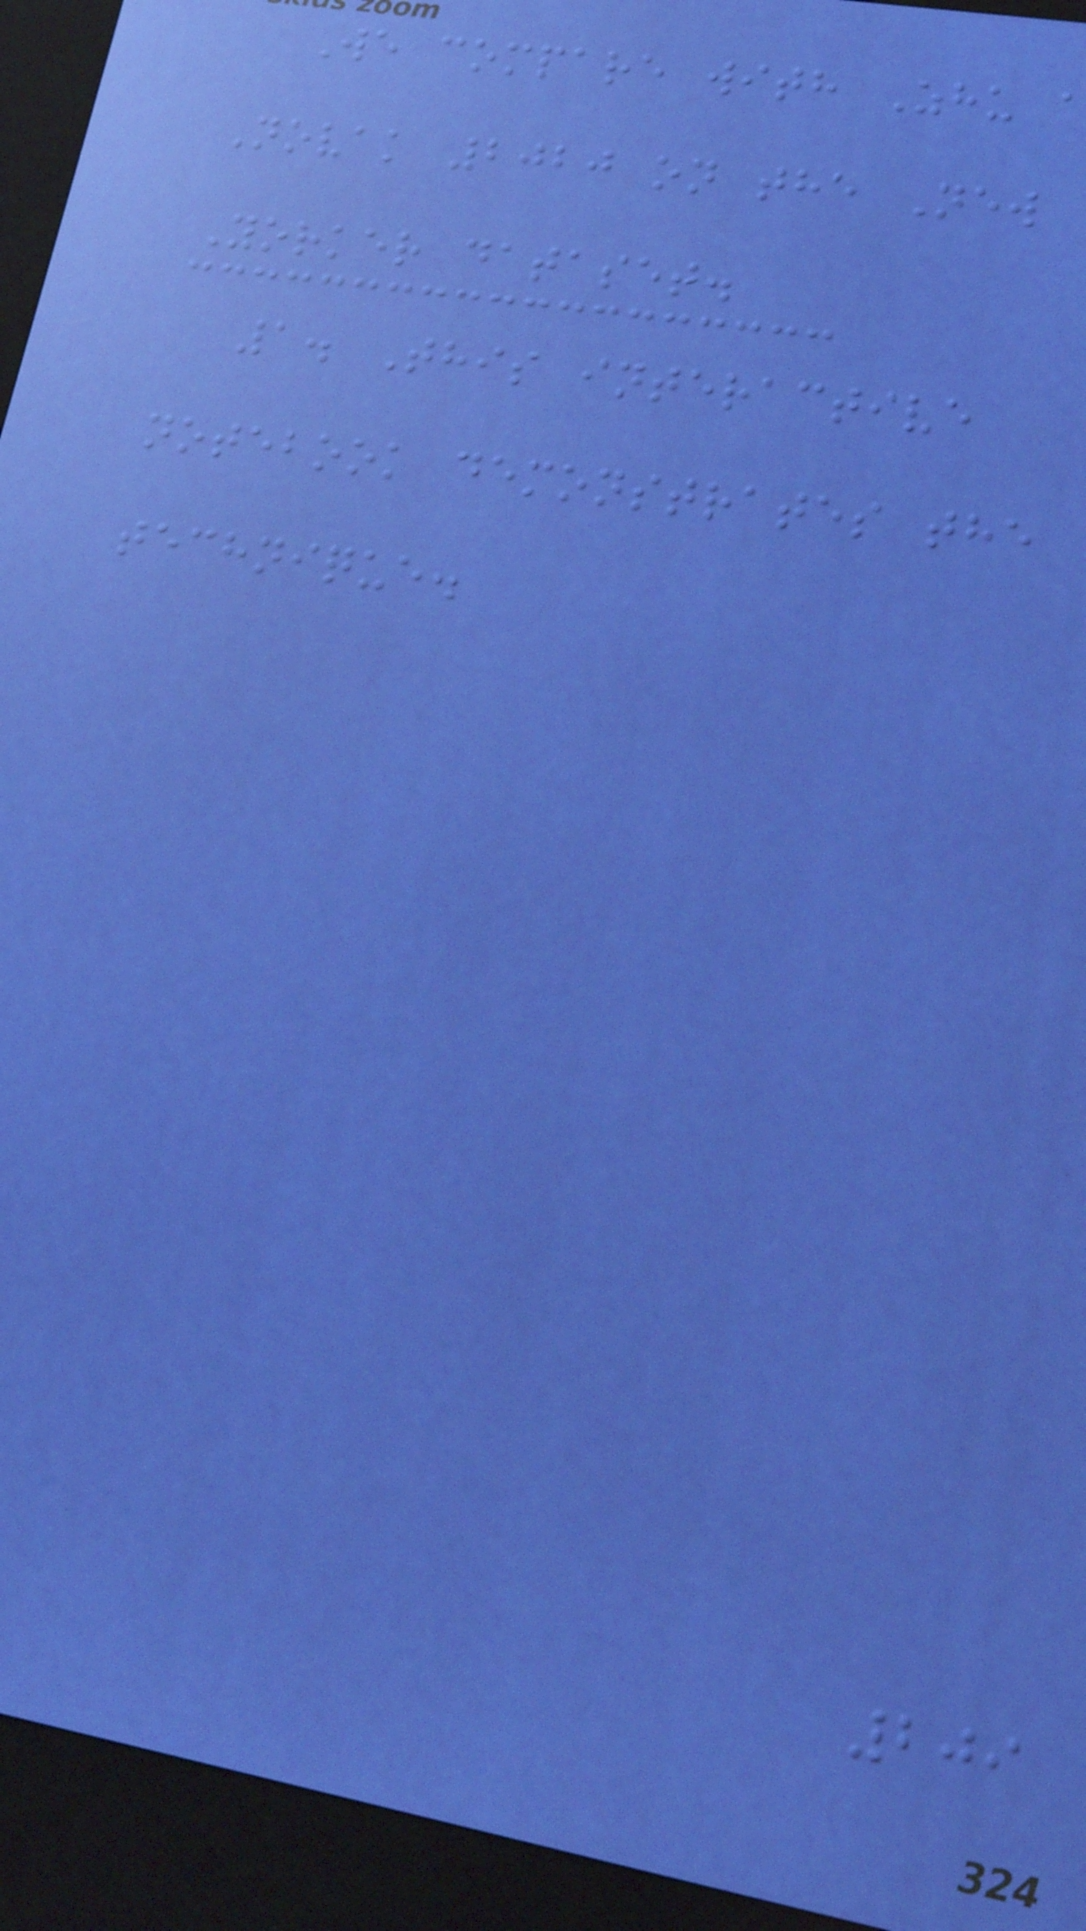We compare with Zhu
Novak 2020 on the New
Yorker dataset.
1. This interactive
notebook demonstrates the
technique.
209
